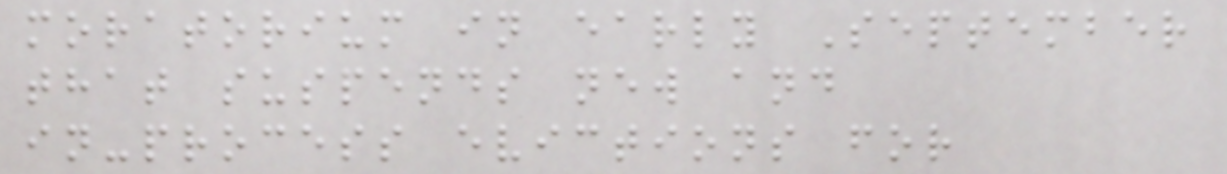moratorium in early September
that suspends new and
in-process evictions for
